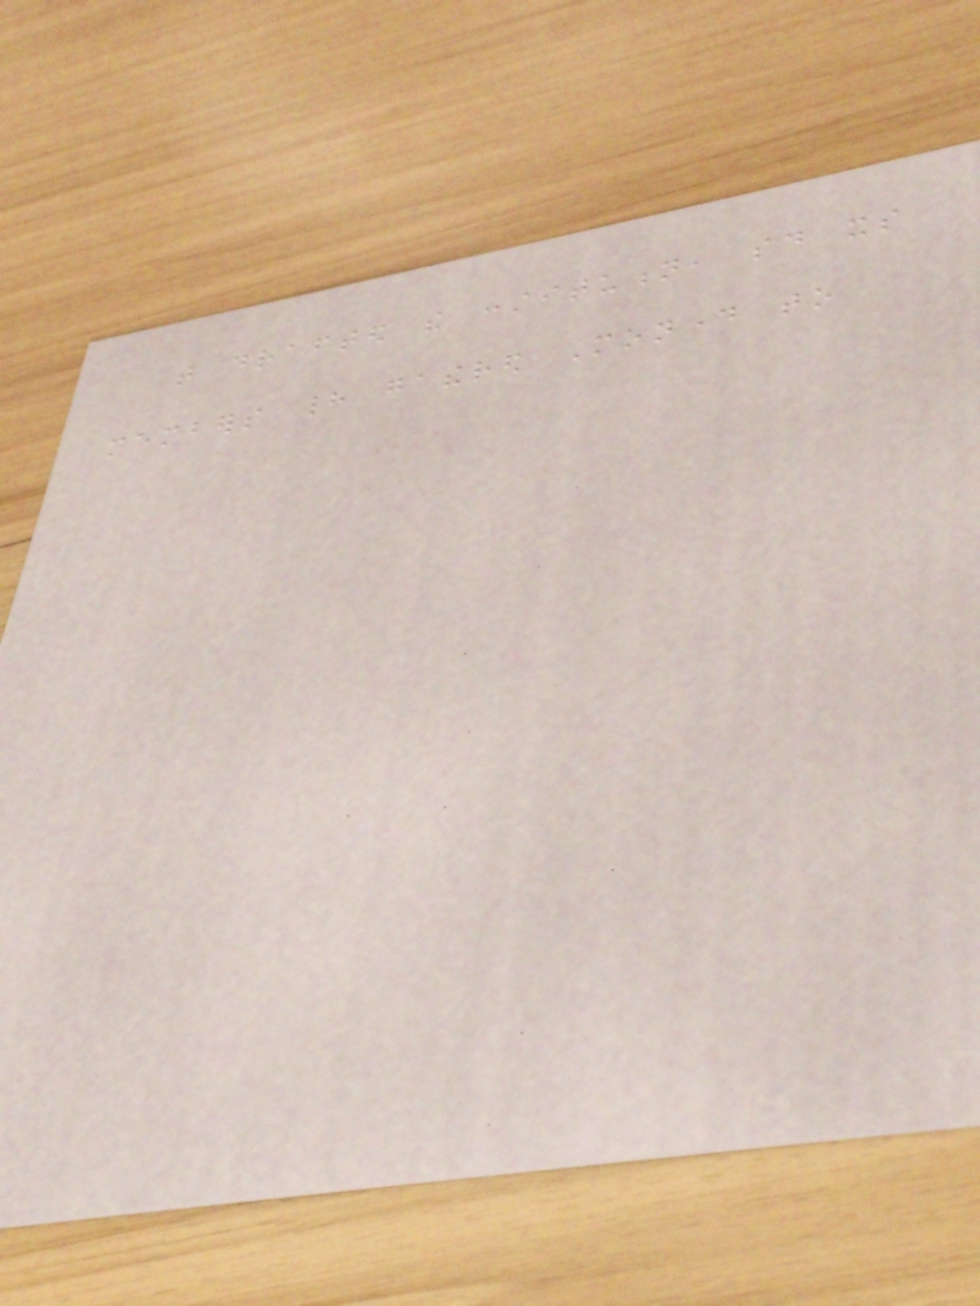that drafted the constitution, said its
members had gathered Monday to
